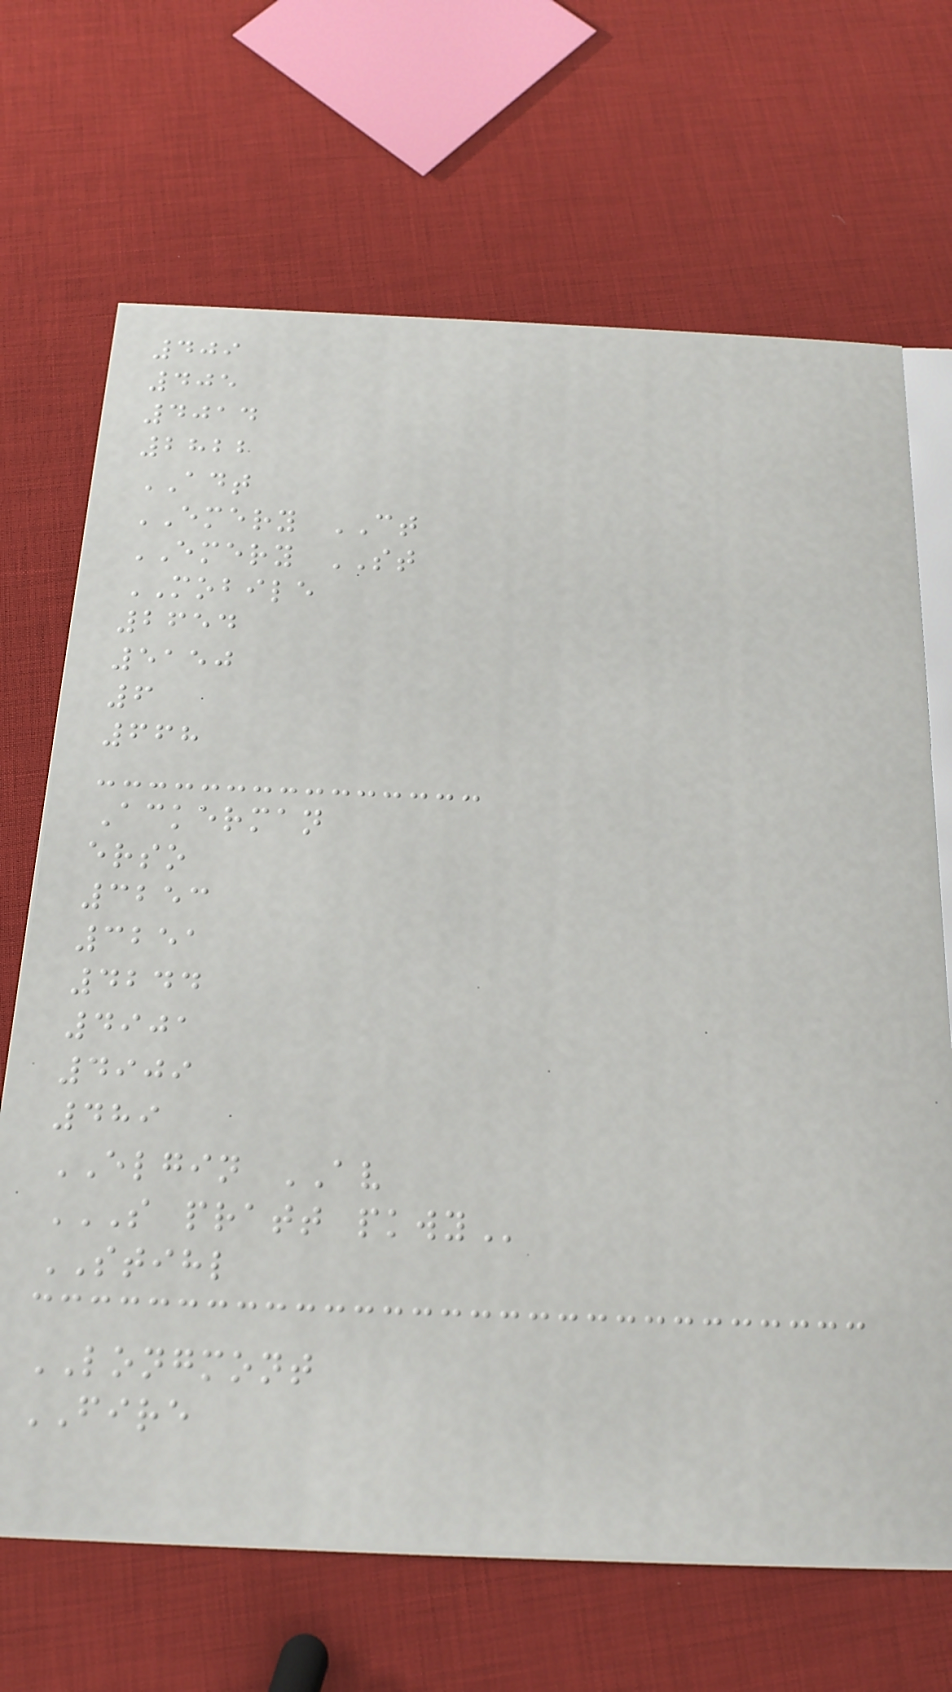409
405
4014
2822
ADT
EMERY CT
EMERY ST
MOBILE
2654
5150
6
668
Ackerman
erso
3253
3251
4244
4901
4909
489
ELGIN AV
S PRATT PKWY
STIHL
LONGMONT
FIRE
